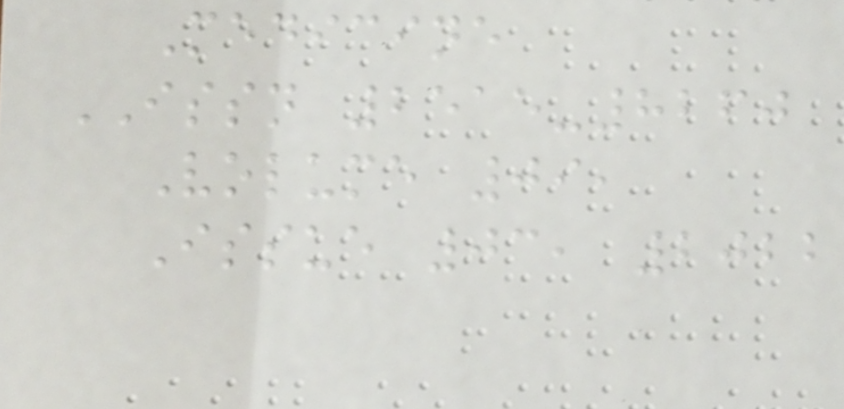Medicine
ISSN 2515-8260
Volume 09,
Issue 03, 2022
